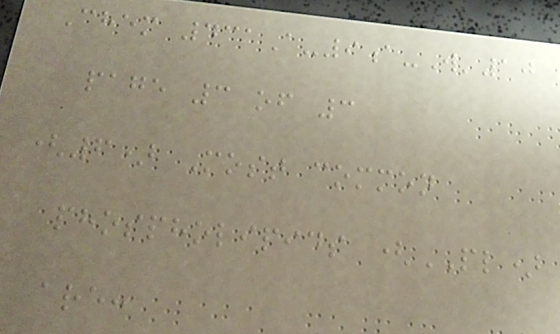Chem 431A-9a-W'10
page 3 of 3
(6) Most common
phospholipids (PL)
are:
